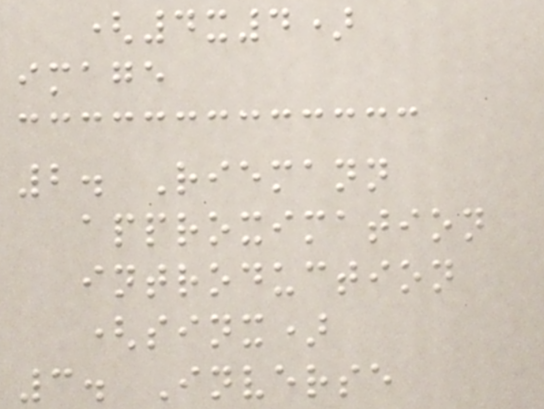(4x4)
image
2. Riemann
approximation
introduction
(sinx)
3. Inverse
